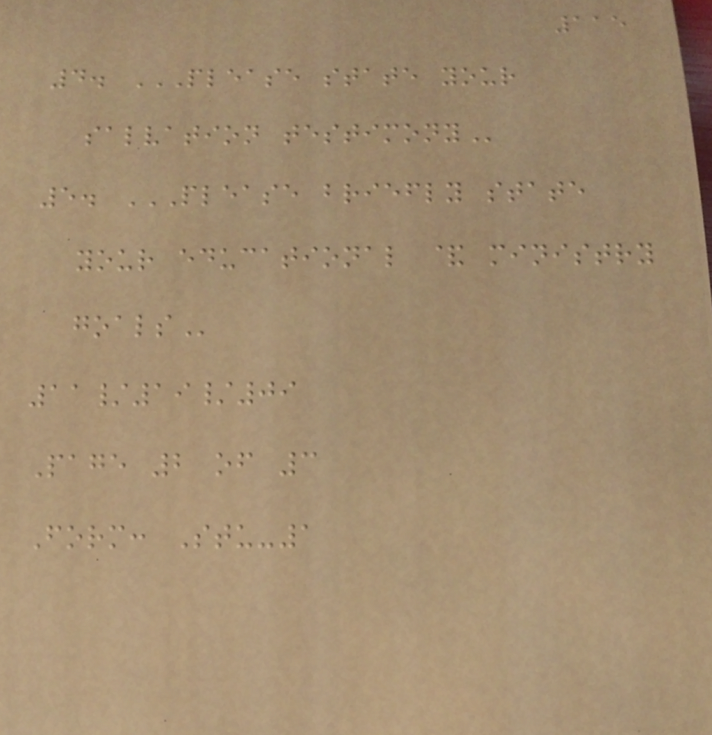115
4. PLEASE STATE YOUR
SALVATION TESTIMONY
5. PLEASE BRIEFLY STATE
YOUR EDUCATIONAL & MINISTRY
GOALS
11/19/09
Page 2 of 3
Form: Stu-1
